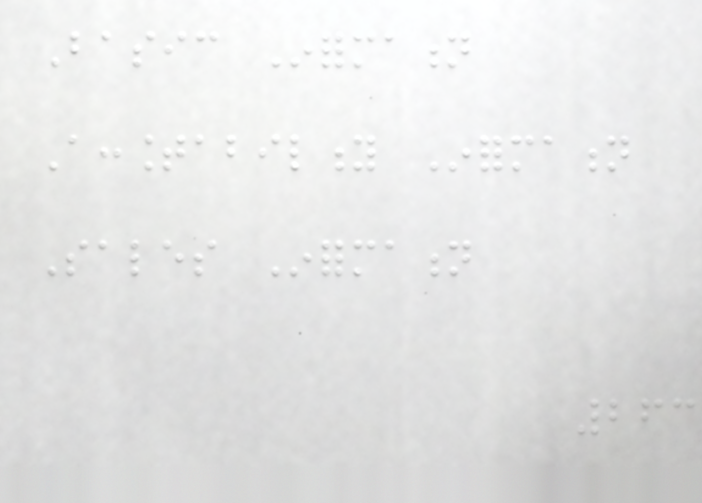Basic Information
Accountability Information
Sales Information
263
